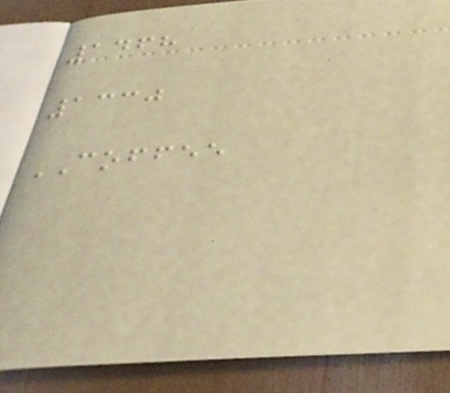1468
1330
COFFEE
